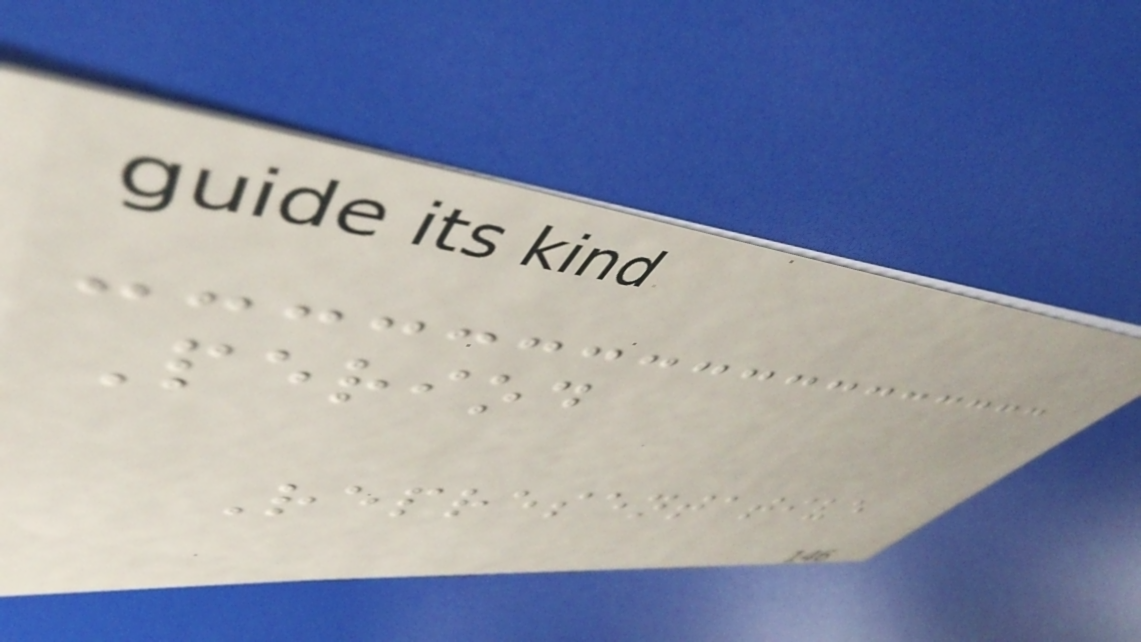Period
Representative
